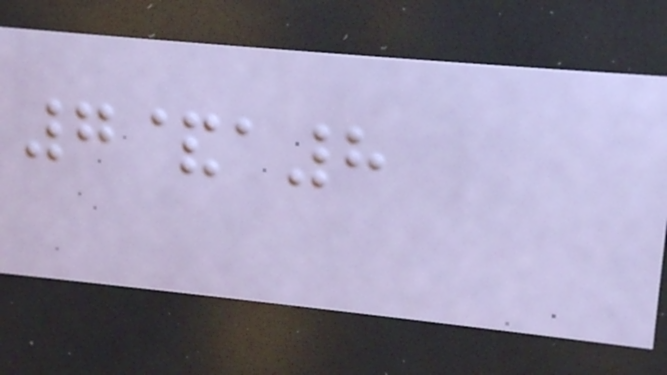7&a8
